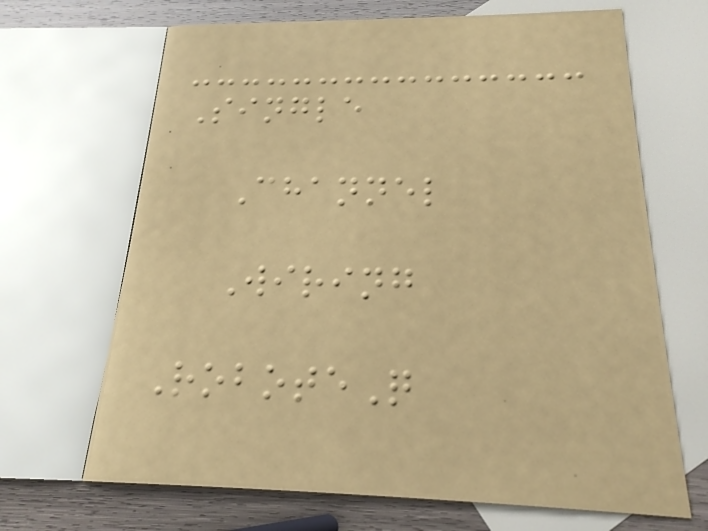Single
Channel
Wiring
RoboteQ
